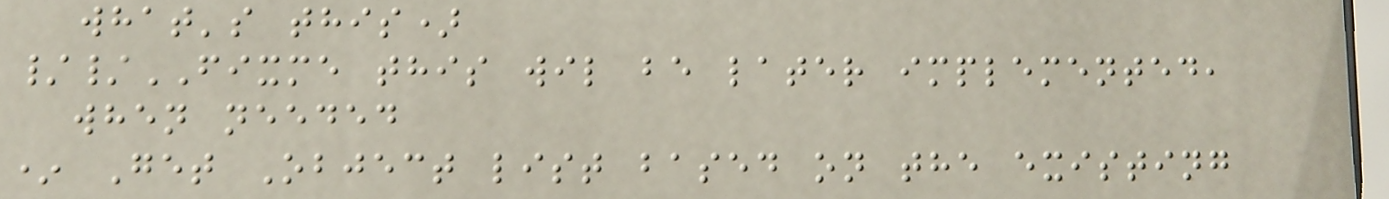what's this)
//FIXME this wil be later implemented,
when needed
* Get Object list based on the existing
